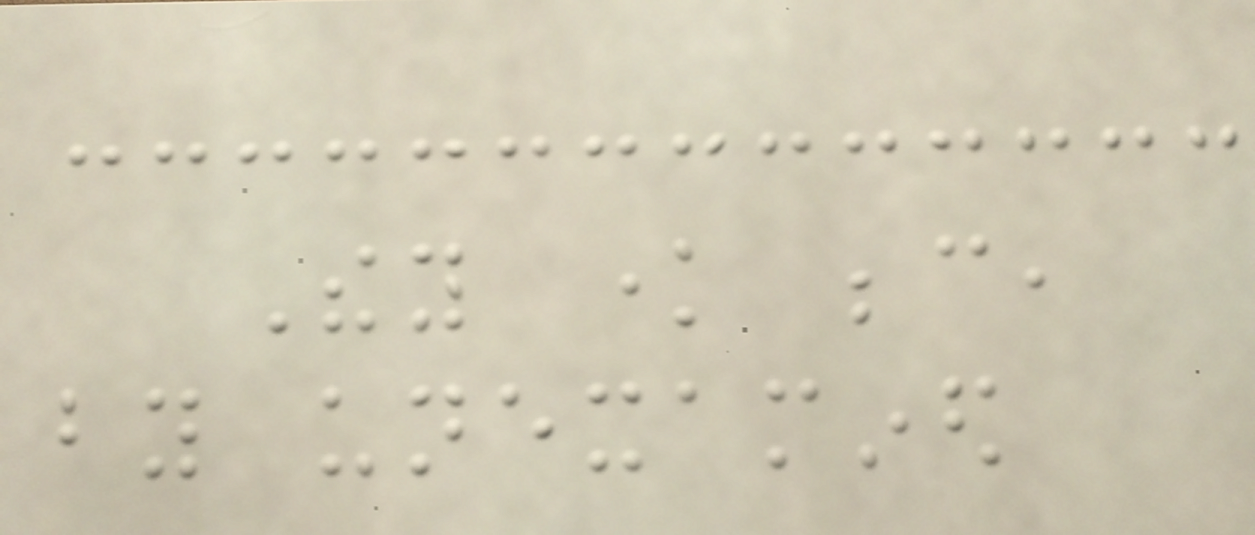They know because,
by unexamined
